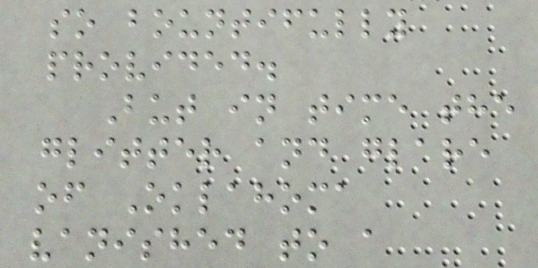so bountifully
provided.
But in time the
glitter and glare
of Oklahoma
vanished to a
